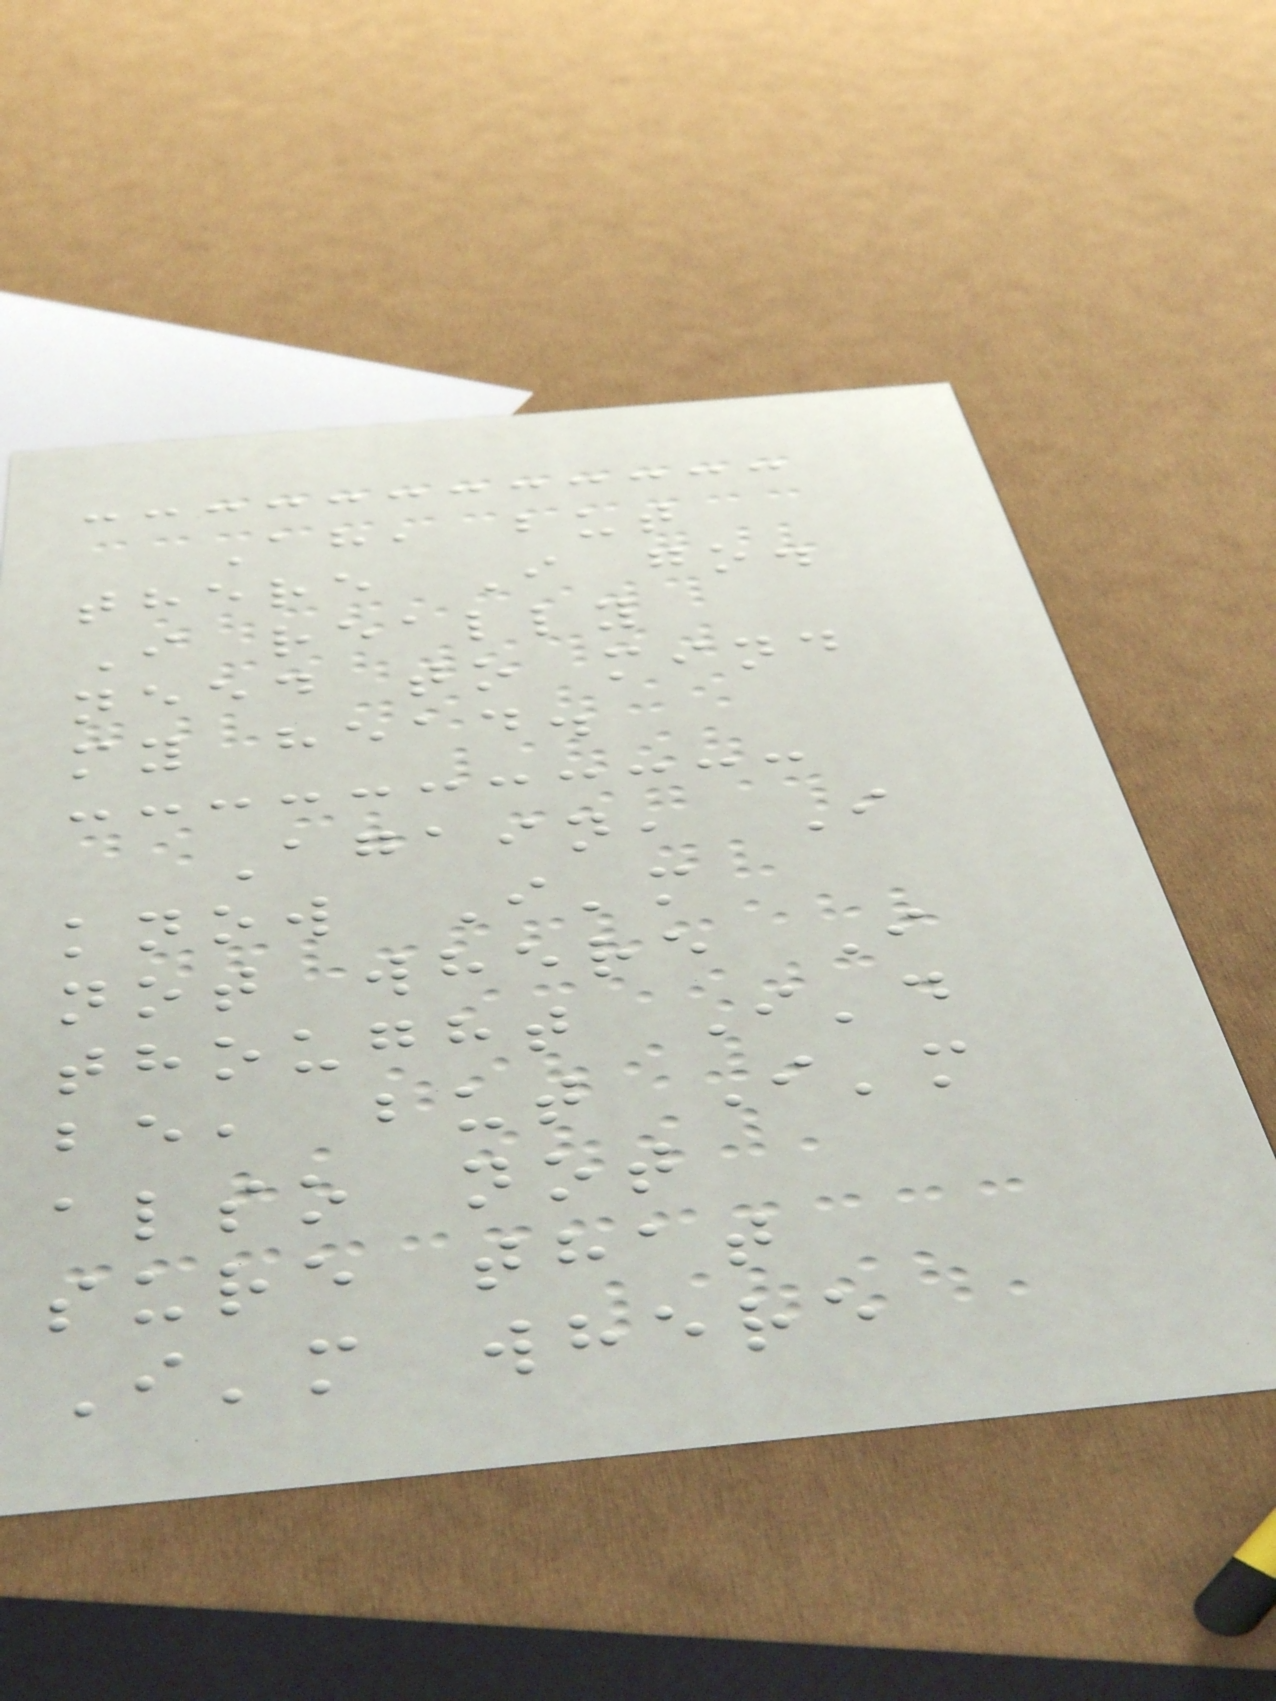Ah, but
there I go.
I really
need to mind
my head.
Again, I
know I'm
not where I
thought I'd
be, but I'm
also not
sure that
I'm where
